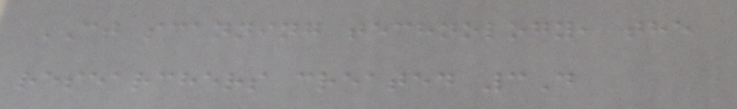CT scanning technology, the
researchers created 3D
